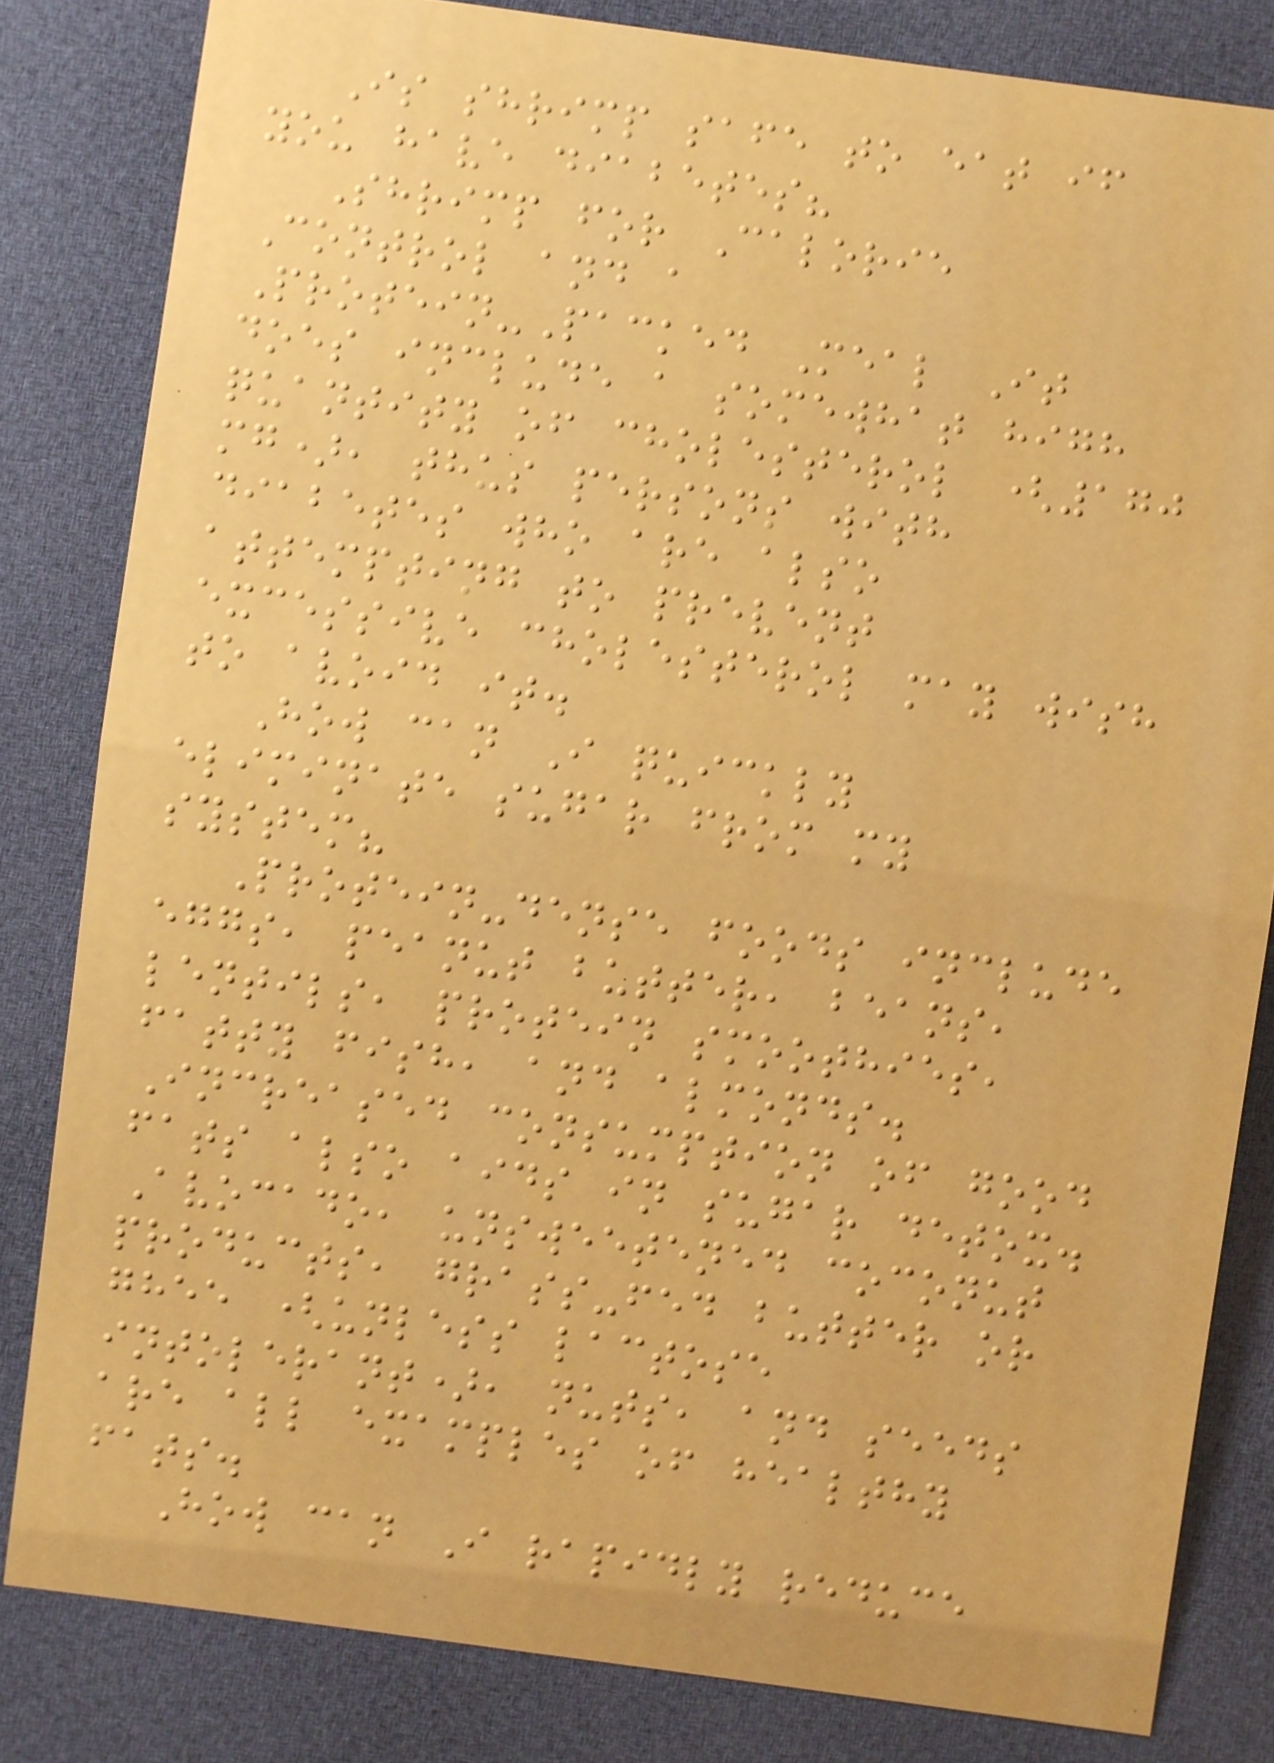Is shrimp safe to eat if
you have diabetes?
Shrimp for Calorie
Control and a
Protein-Packed Meal It
does include a somewhat high
quantity of cholesterol (170
mg), thus persons with
diabetes who are also
attempting to prevent
excessive cholesterol may wish
to avoid it.
How can I quickly
eliminate sugar from my
system?
Protein-dense foods include
eggs, peanut butter, beans,
lentils, protein smoothies,
fatty fish, and almonds.
Increased consumption of good
fats also aids in sugar detox.
Avocado, unsweetened coconut
products, grass-fed butter or
ghee (unless lactose
intolerant), nuts, and seeds
are all examples of healthy
fats.
How can I rapidly reduce
